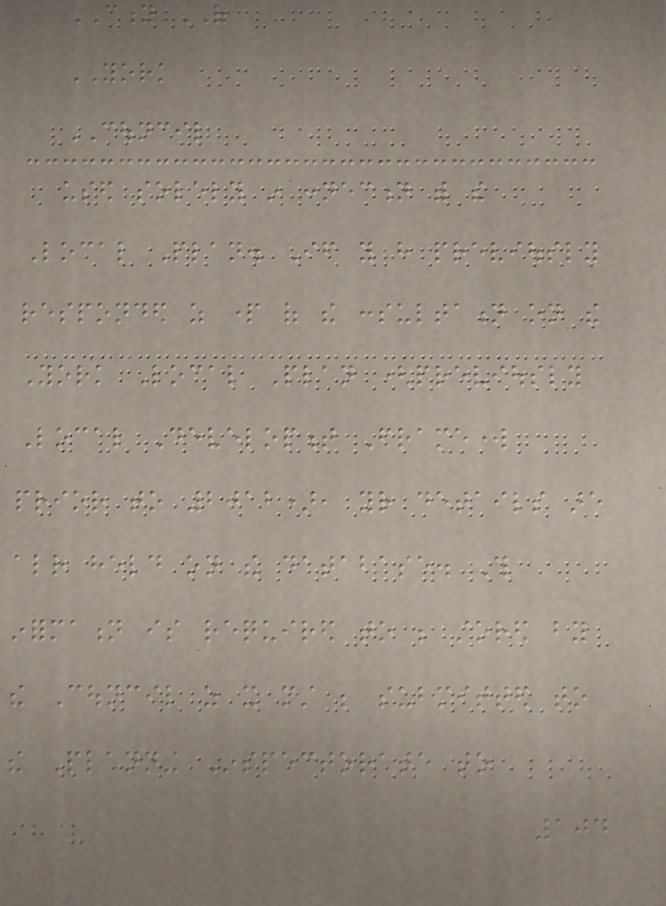CITY OF
YORK
COUNCIL
used solely in connection with the
Local Plan. If you have previously
responded as part of the consultation on the
York Local Plan (previously
Local Development Framework
prior to 2012), your details are
already held on the database. This
information is required to be stored by
the Council as it must be submitted to
the Planning Inspectorate to
104
